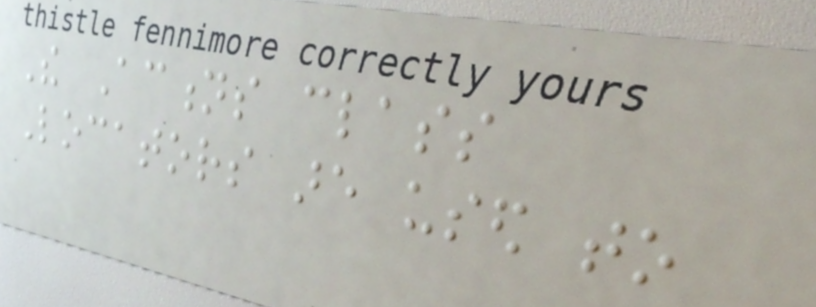The Actions class
Locators are used to
